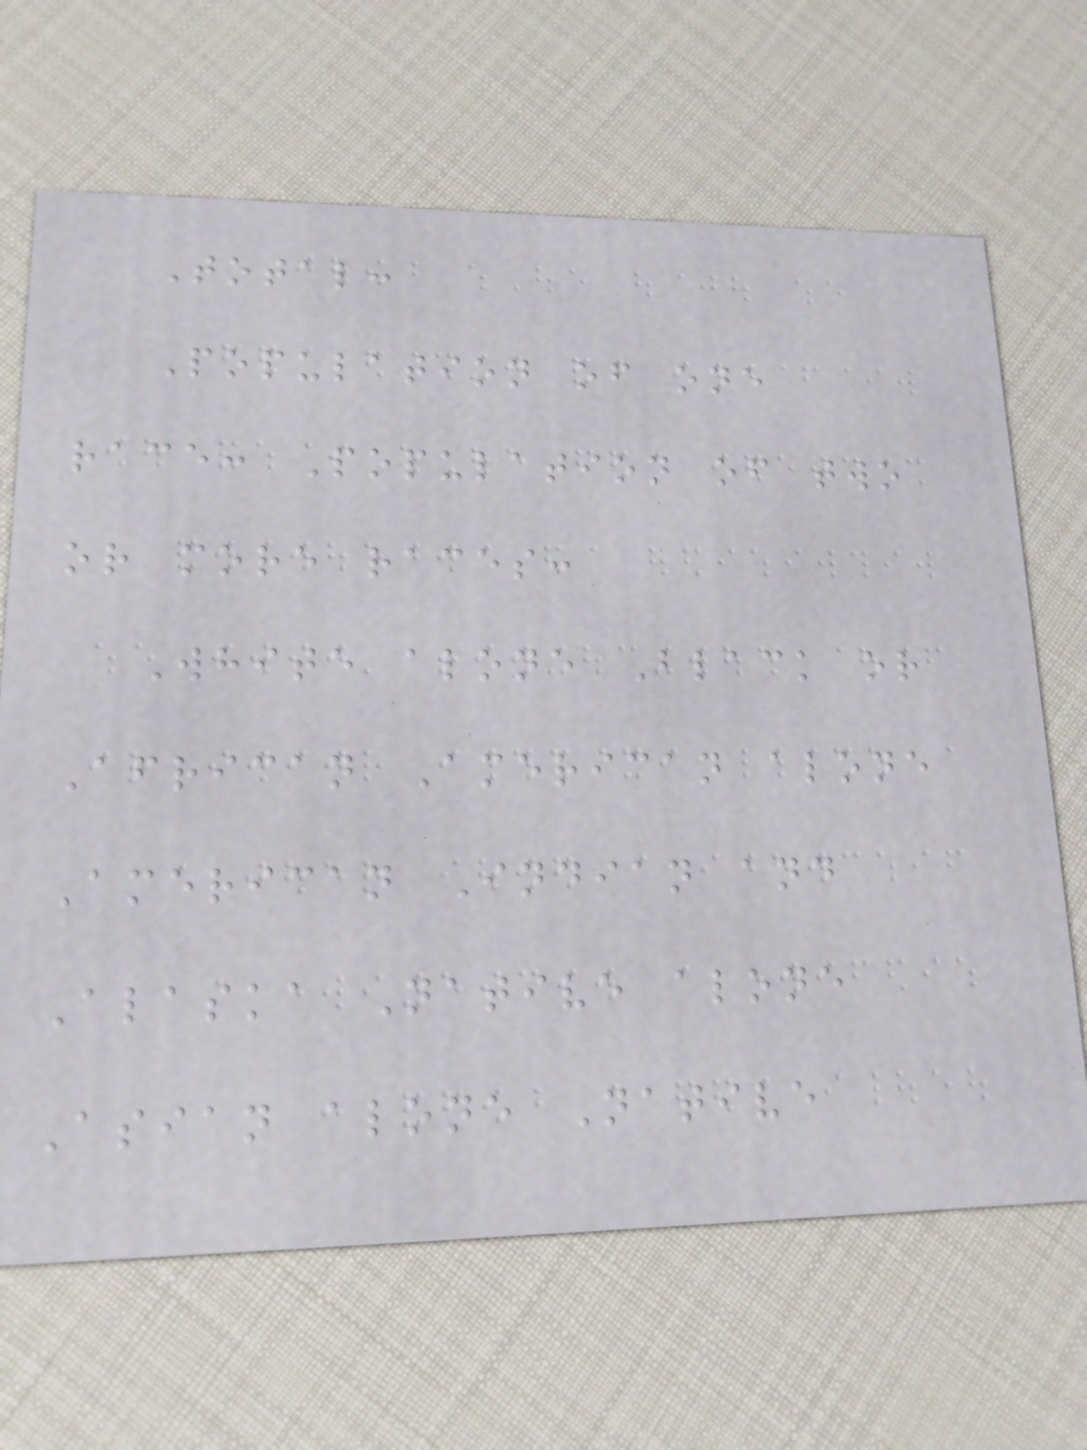Total:
Population of one
race: Population of two
or more races:
White alone Black or
African American alone
American Indian and
Alaska Native alone
Asian alone Native
